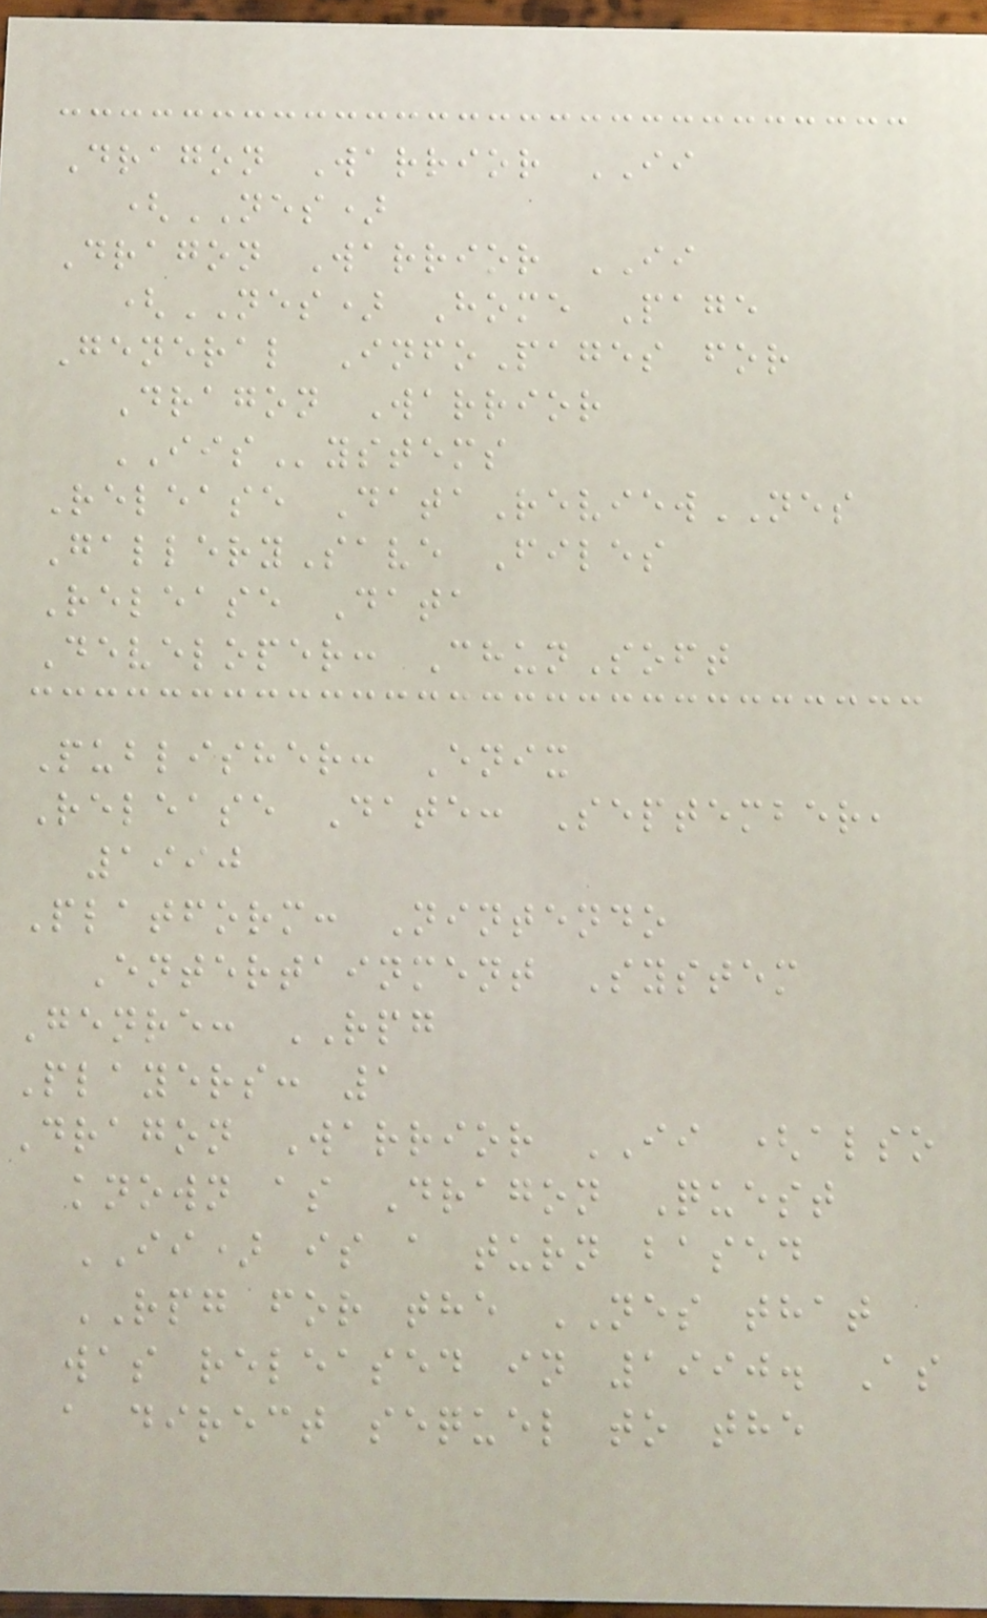Dragon Warrior II
(NES)
Dragon Warrior II
(NES) Home Page
General InfoPages for
Dragon Warrior
IISystems
Release DataReviewNES
GallerySave Files
Release Data
Developer: ChunSoft
Publisher: Enix
Release Date: September,
1990
Platform: Nintendo
Entertainment System
Genre: RPG
Players: 1
Dragon Warrior II (also
known as Dragon Quest
II) is a turn based
RPG for the NES that
was released in 1990. As
a direct sequel to the
